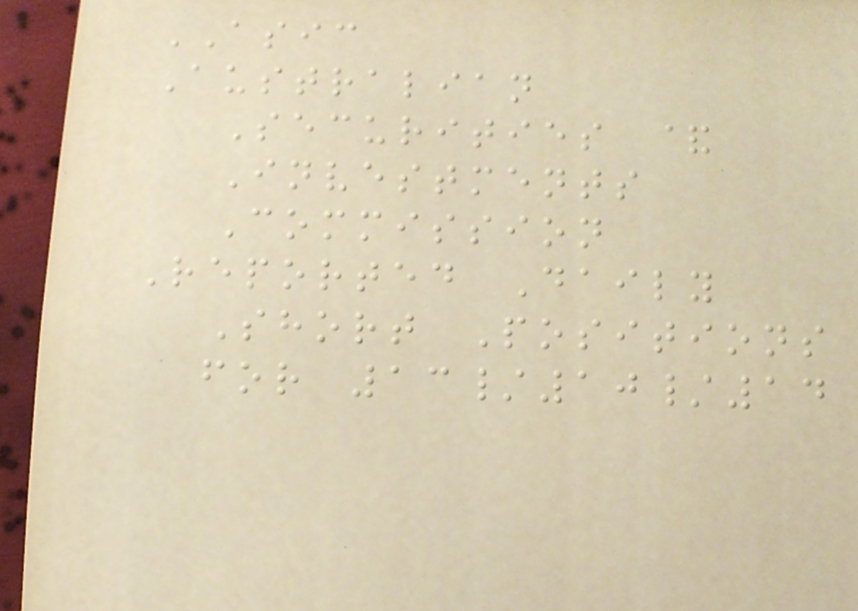ASIC
Australian
Securities &
Investments
Commission
Reported Daily
Short Positions
for 13/10/14
